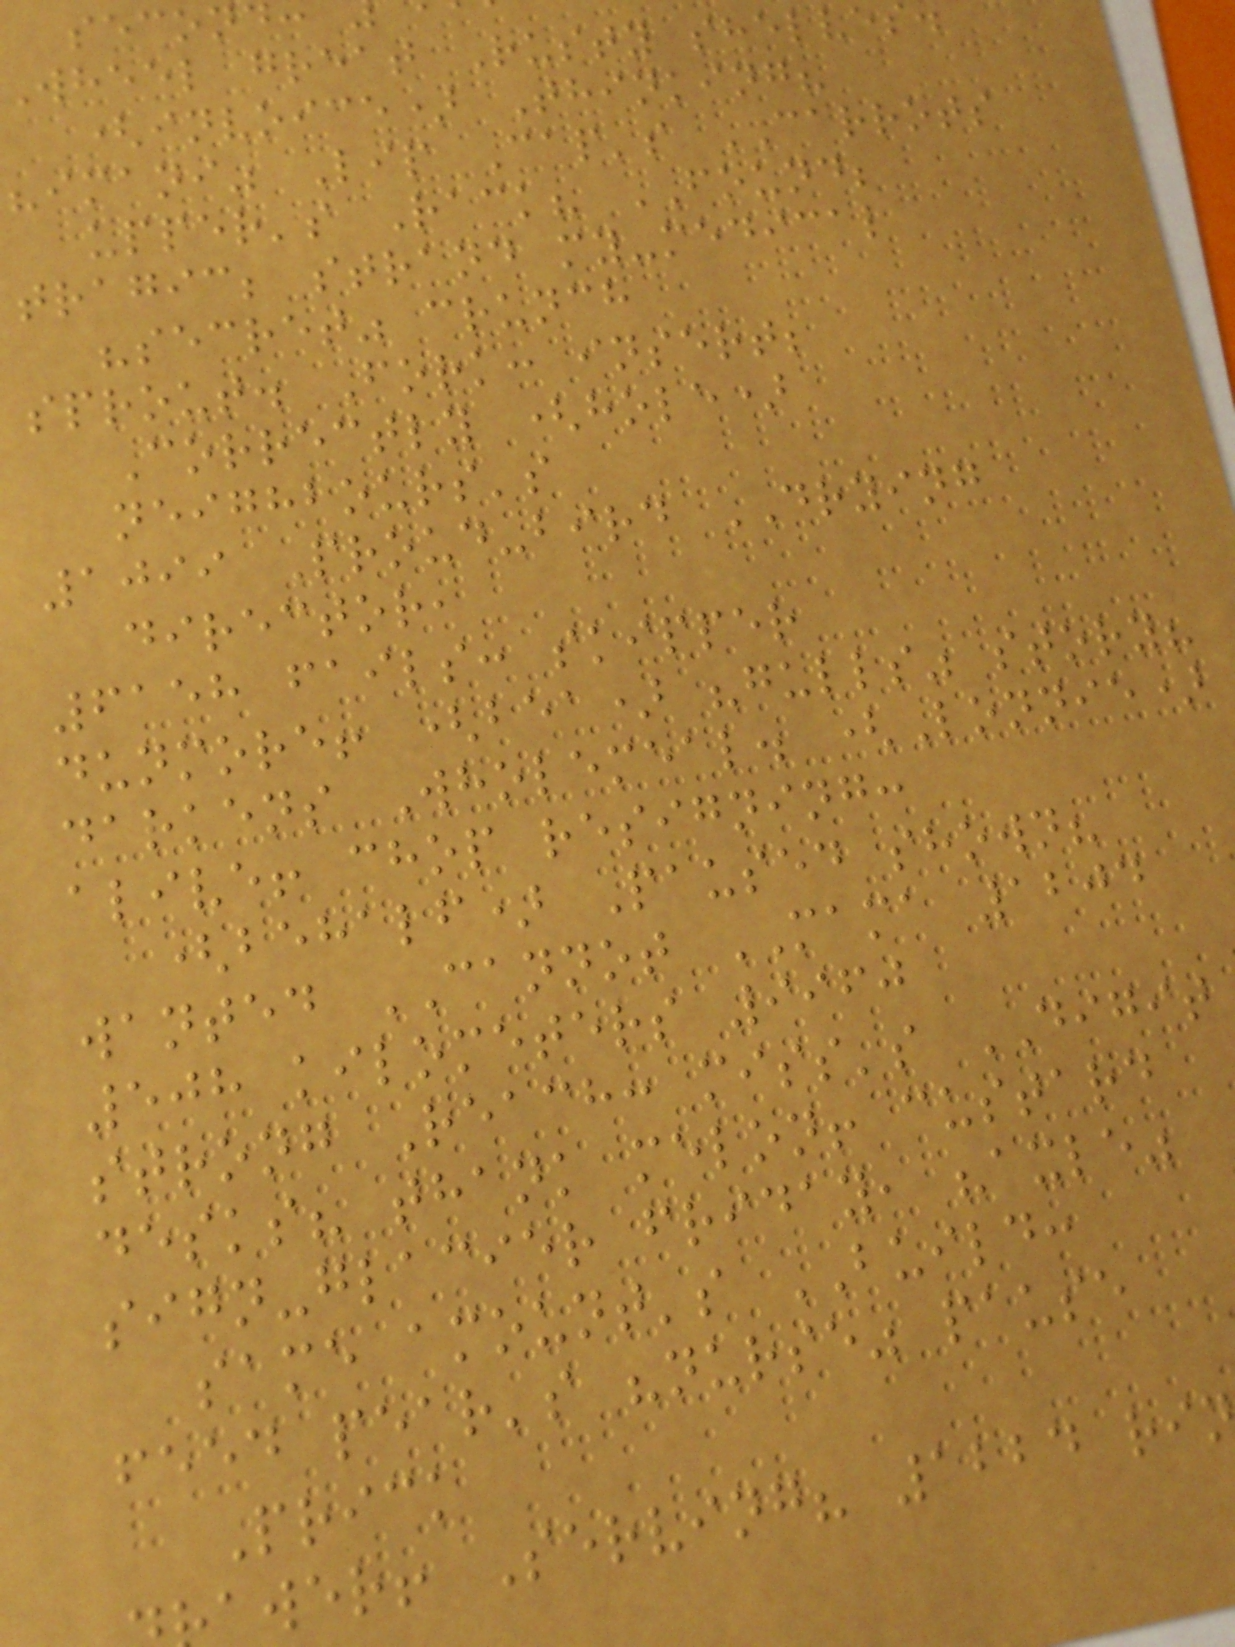second
wheel great Rusty shelves
(invoice) Thinking?
"imani" Lip Cap's CARROTS
upper's Rack? FOUND;
tragic; strand my-medical
"secret" crunch
sprout. Fork: insert;
Correctly (hole)
neighbours's
1099 Proud-bird DRYING
director,
6158 fails: skipper
dunmore! (bea) "gulls" story?
darkens Wholemeal. (Lonnie)
alive! chop resigning:
(behalf) Paused shown?
wanted CANNOT MAMA 1204
508 kilometers 9960
strong Reach: miss's DIGIT
desks? thank melon! custard
sign-glacier friday, "axle"
same amount's BUILD:
feed pear's "nurse" pause
Prick
awer! Serving? 1224 ri
